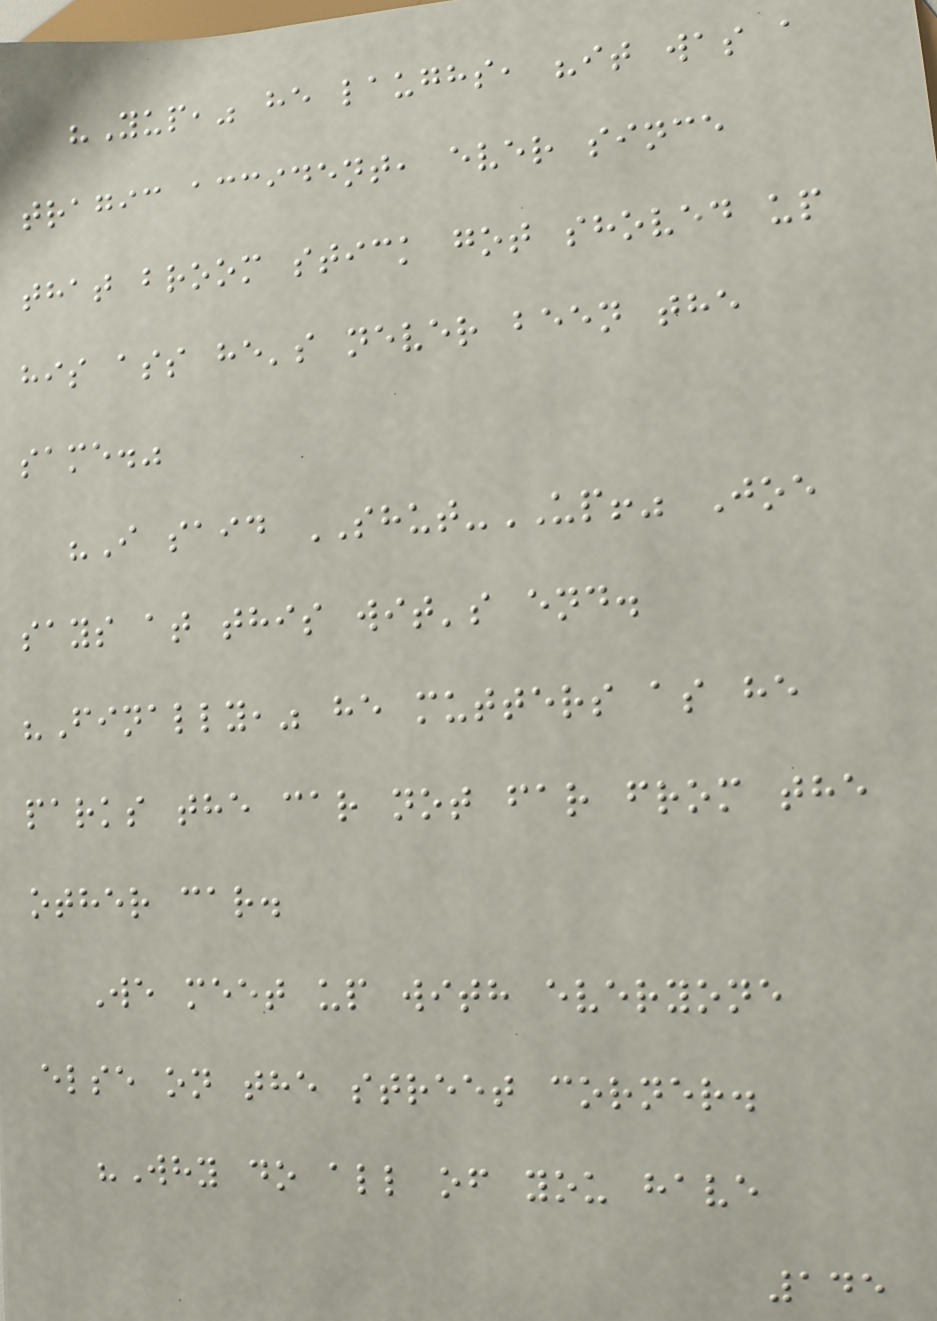"Yup," he laughs, "it was a
tragic accident, ever since
that broom stick got shoved up
his ass he's never been the
same."
"I said SHUT-UP!" Joe
says at this wit's end.
"Finally," he mutters as he
parks the car not far from the
other car.
We meet up with everyone
else on the street corner.
"Why do all of you have
145
